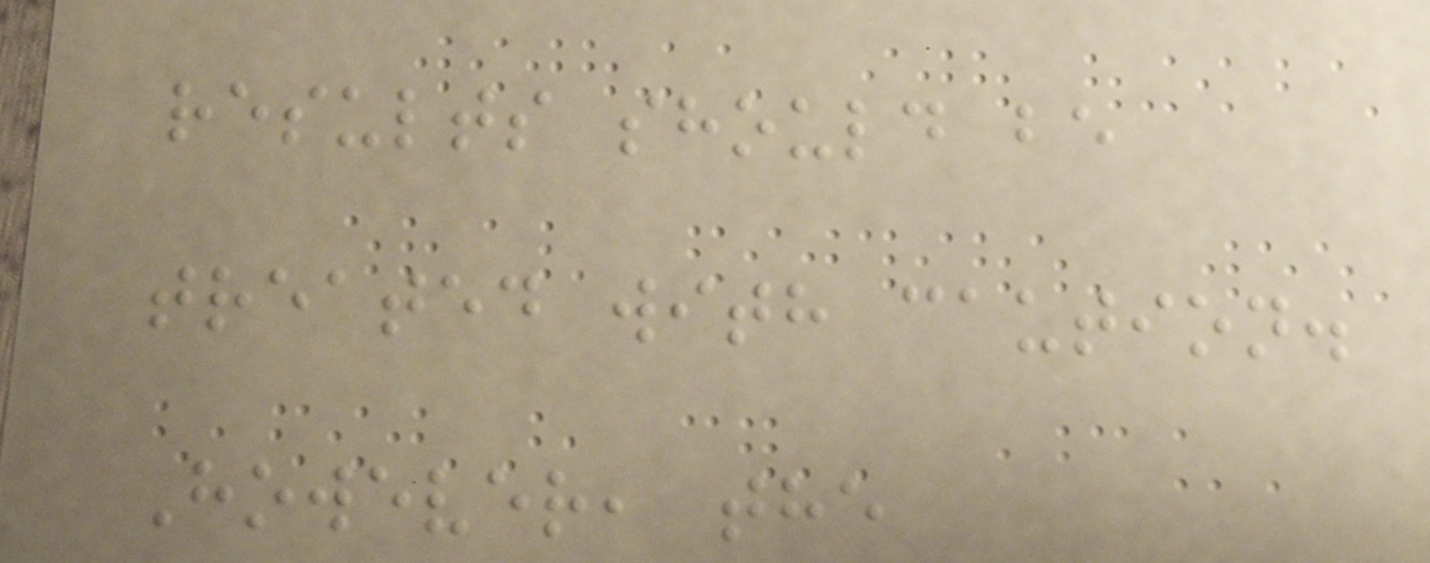results should be
treated with caution.
However, the
